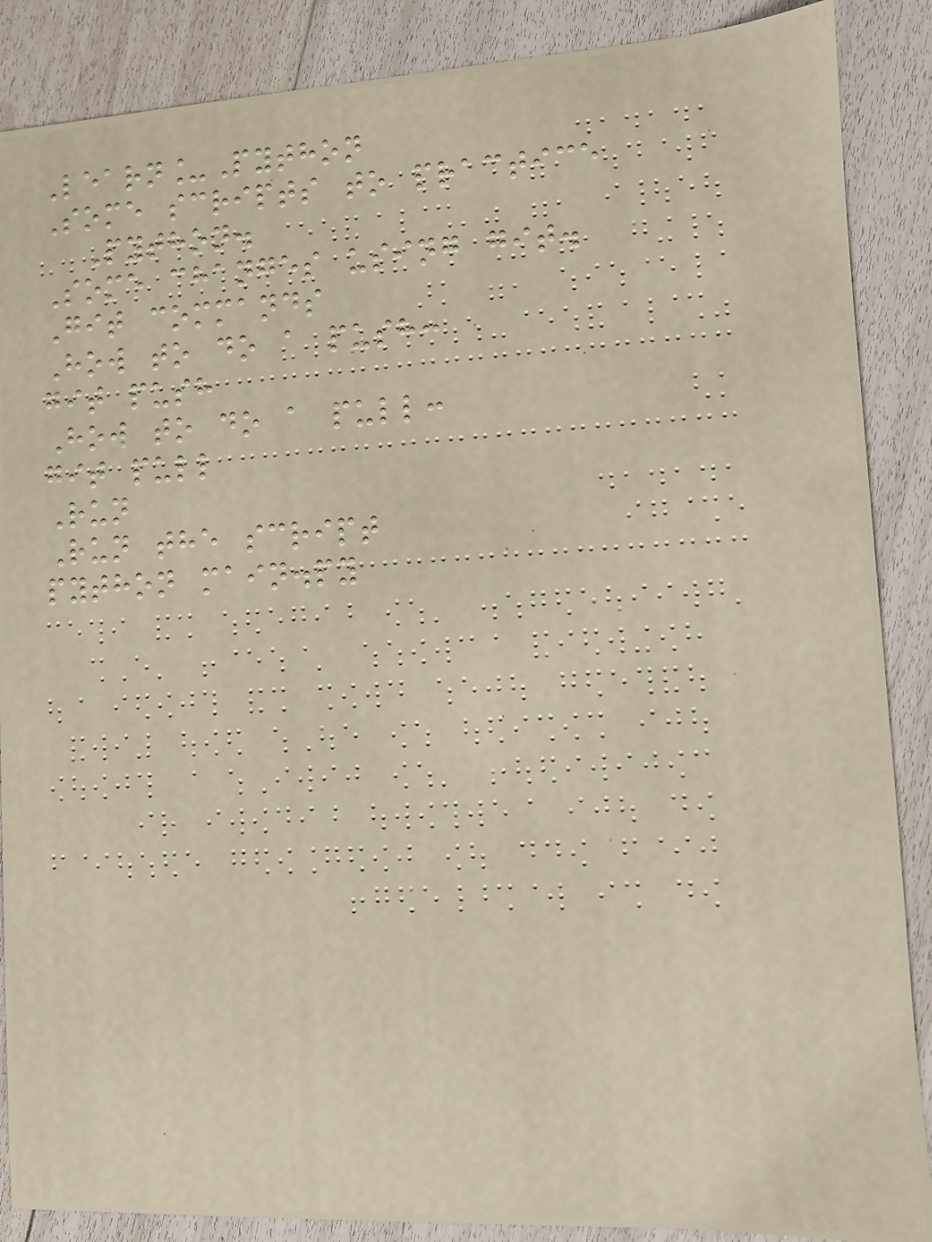Learn_Python
Some scripts to practice
Python.
Some changes using git.
Git commands
How to do a push:
git push
How to do a pull:
git pull
Run
Run the script
python main.py
